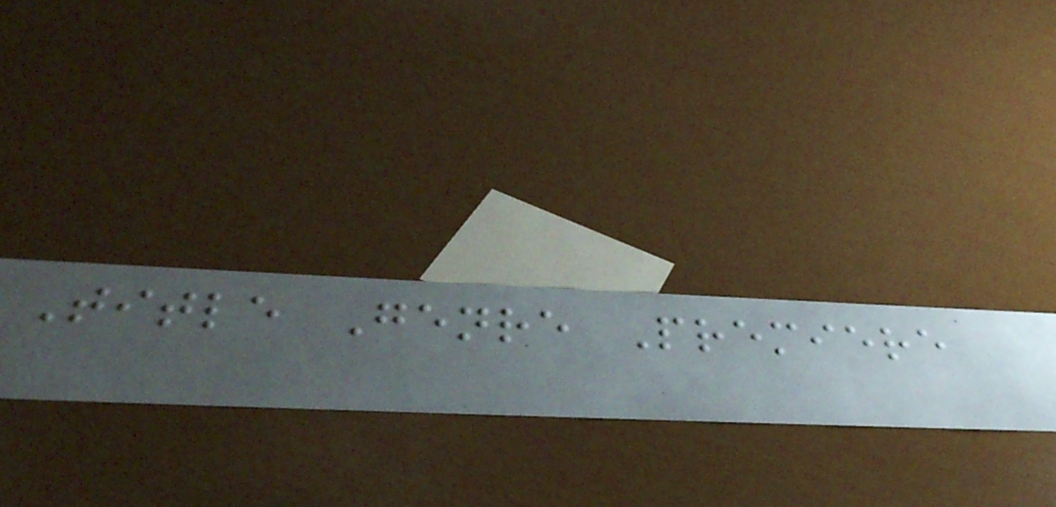Title Genre Premiere
